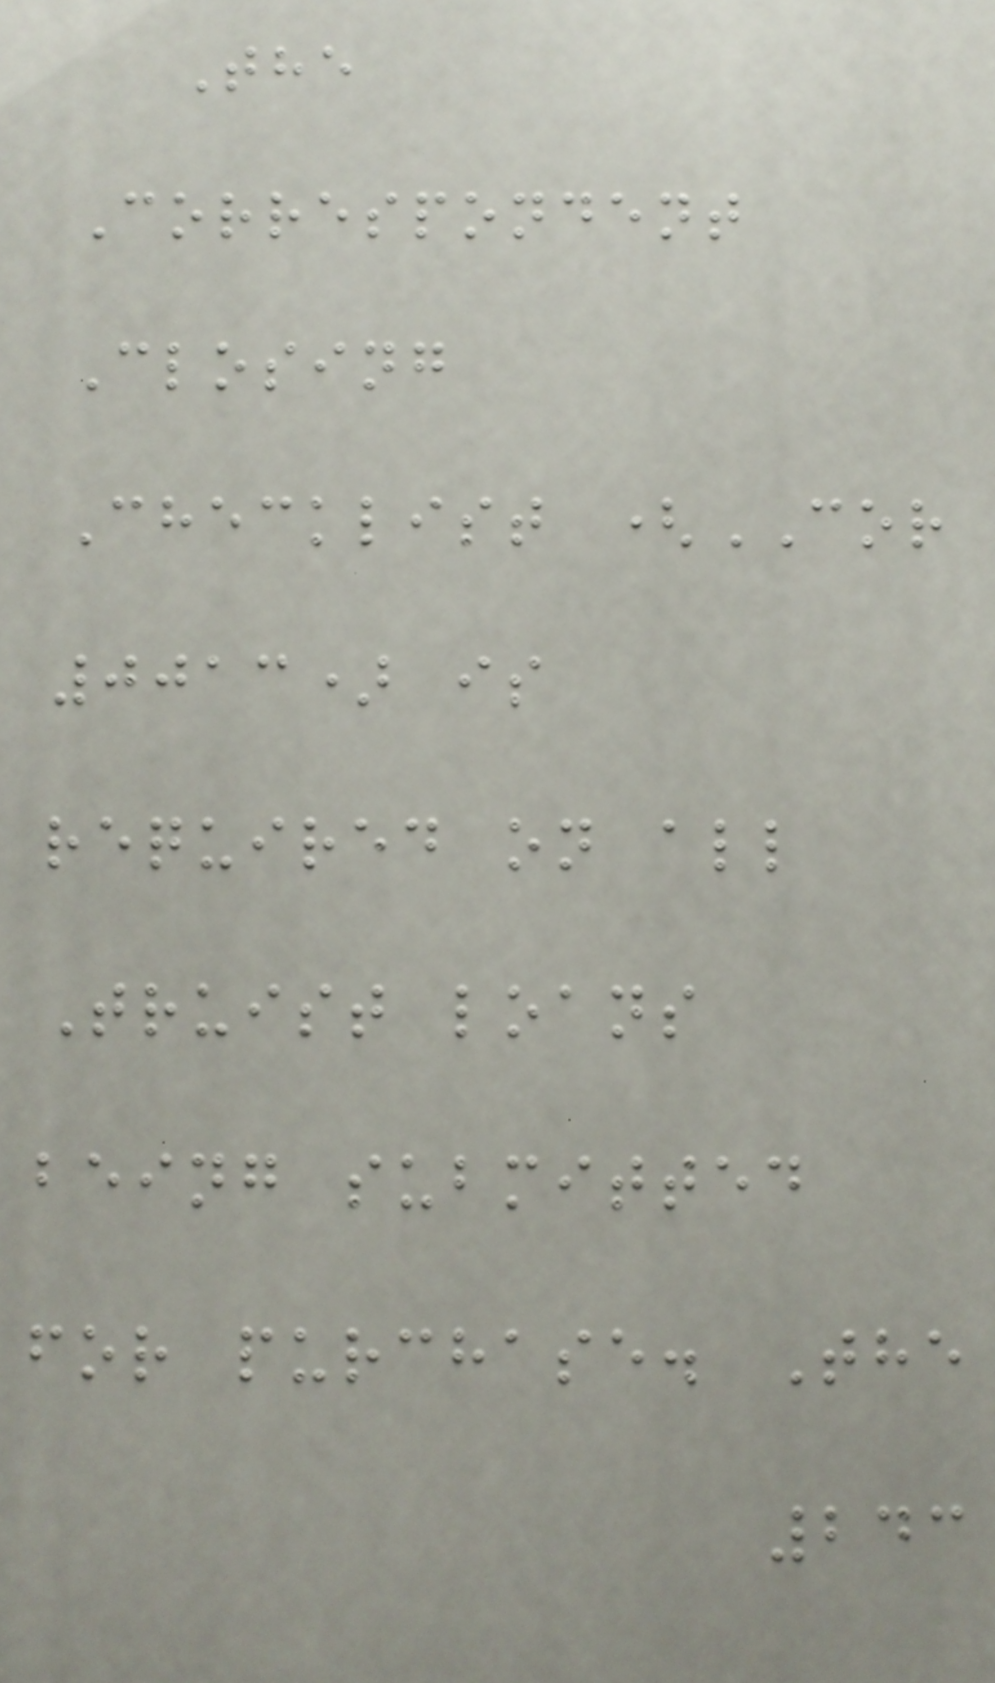The
Correspondent
Closing
Checklist (COR
0013) is
required on all
Truist loans
being submitted
for purchase. The
243
